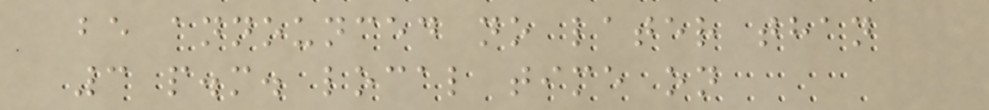be announced no later than
3 p.m. local time on
